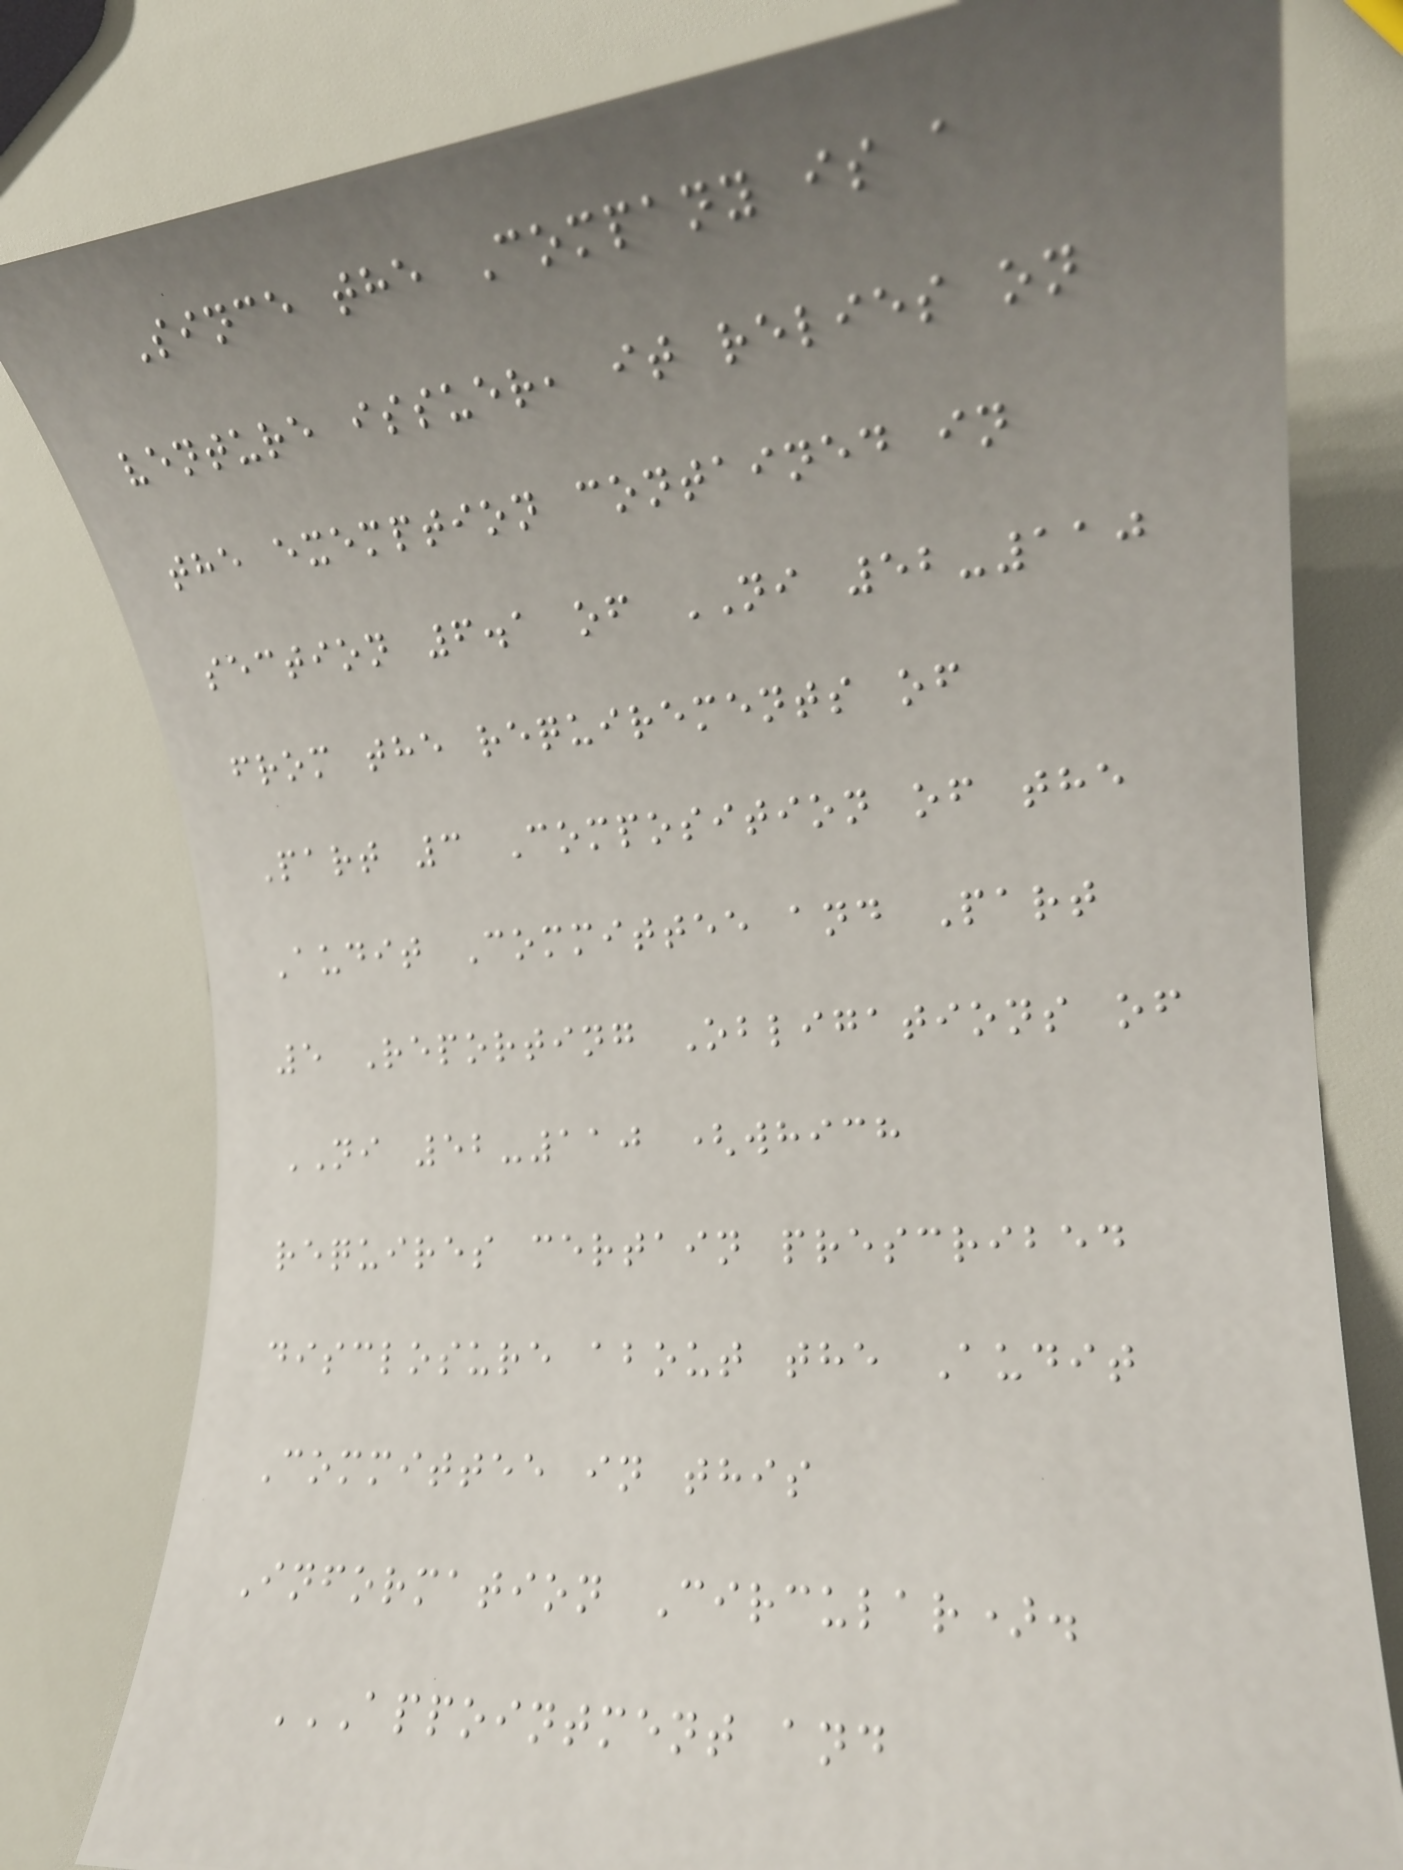Since the Company is a
venture issuer, it relies on
the exemption contained in
section 6.1 of NI 52-110
from the requirements of
Part 3 Composition of the
Audit Committee and Part
5 Reporting Obligations of
NI 52-110 (which
requires certain prescribed
disclosure about the Audit
Committee in this
Information Circular).
APPOINTMENT AND
